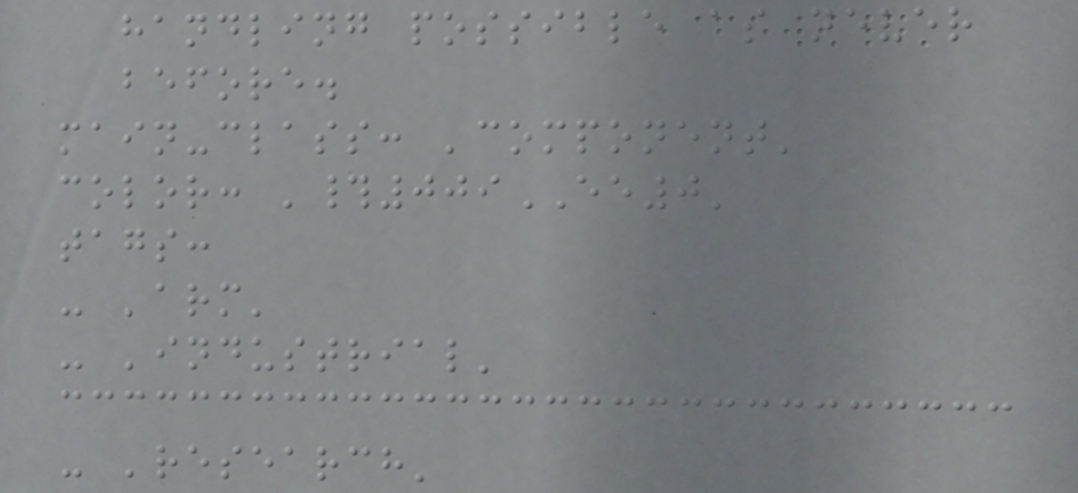handling possible as never
before.
main-class: 'component'
color: '#009EE0'
tags:
- 'arm'
- 'industrial'
- 'research'
